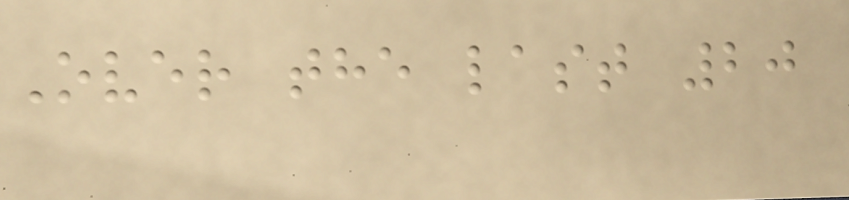Over the last 20
